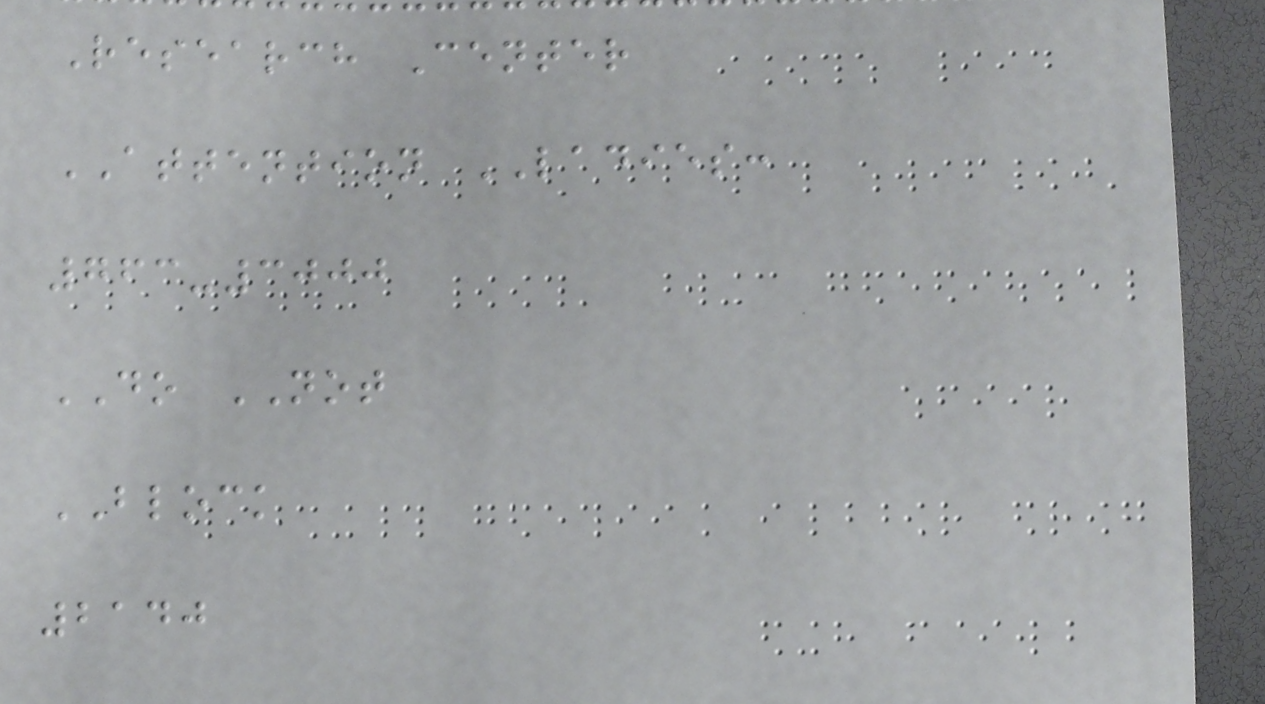Research Center
ATTENTION LADIES:
763-3000
DO NOT
BLOCK
2140
